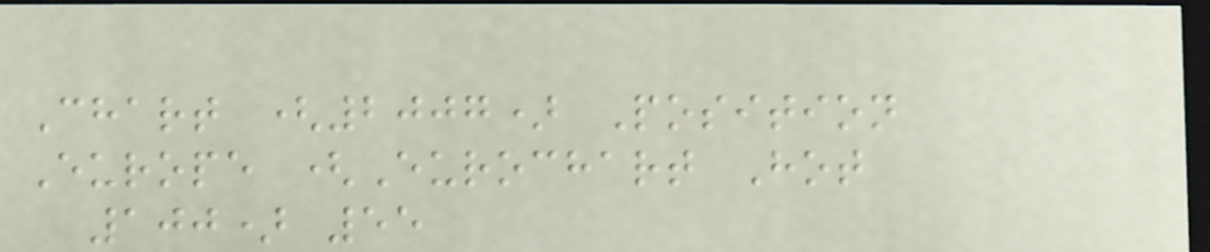Chart (2007) Position
Europe (Eurochart Hot
100) 55
